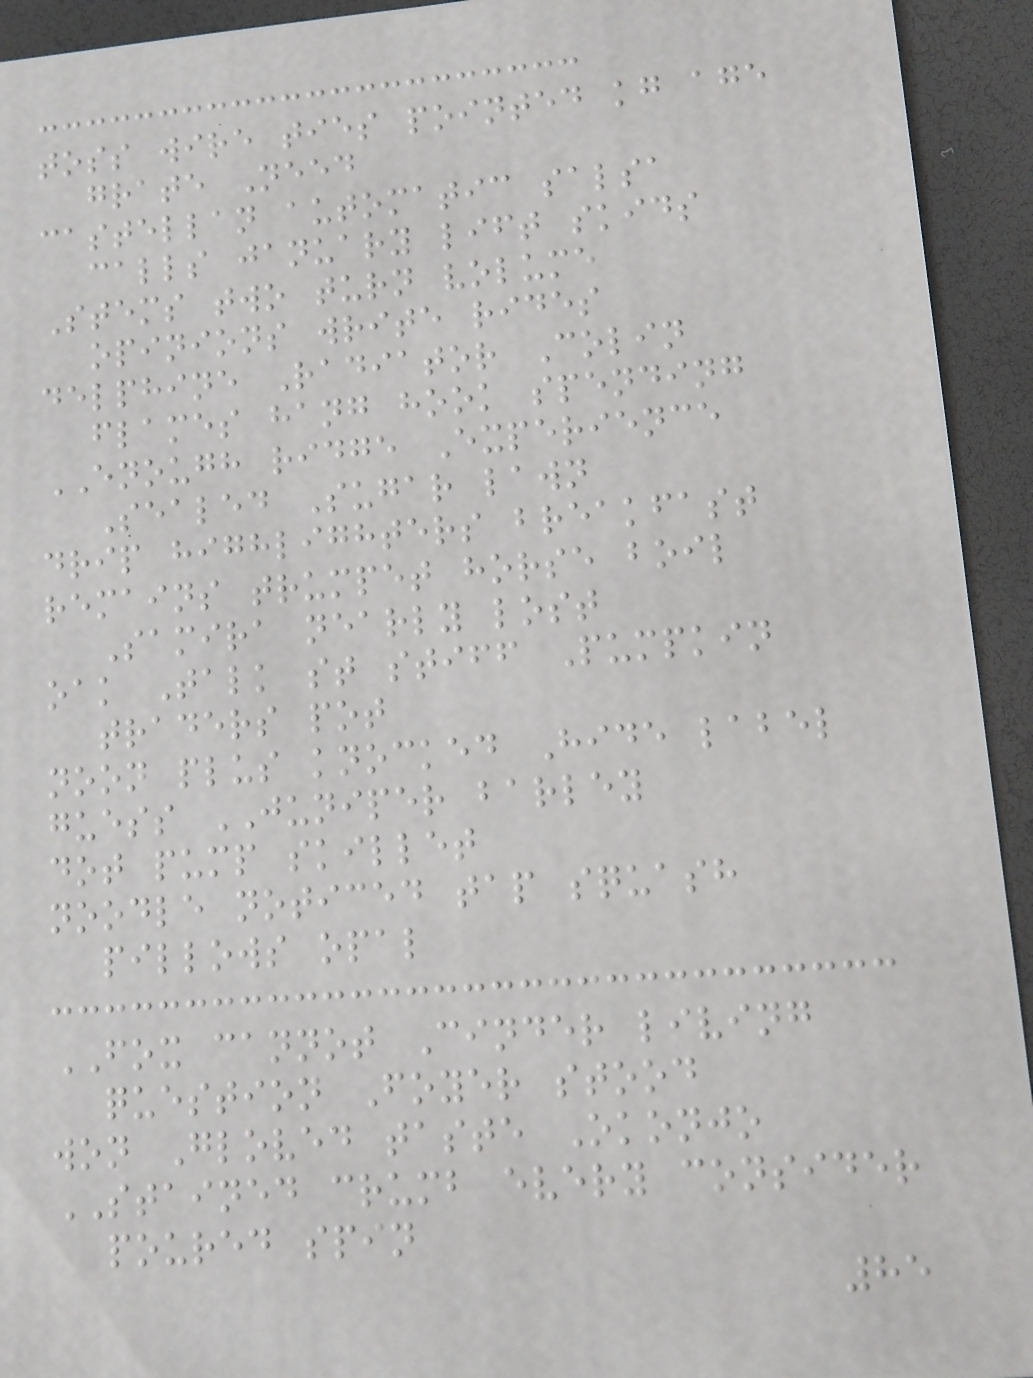toss wire ties pointed kg age
grate Need
castellan automatic salsa
calls january lift skids
Stems two turn volume
opinions write rides
delphine Radiator Colin
flames hang hook spending
ENOUGH ridge Experience
Sealed Sugar lawn
drip highlighters breakfast
remains trumpet horse boil
Samira nearly lost
oak Talk st stiff Pumpkin
traders pot
noon plus knocked Hide label
guess JUNIPER barley
dot pump skillet
noodle noticed tap squash
pillows opal
FOX cannot Cinder living
question Foyer stood
won Gloved taste Okonjo
STAINED crumb every consider
poured spin
85
